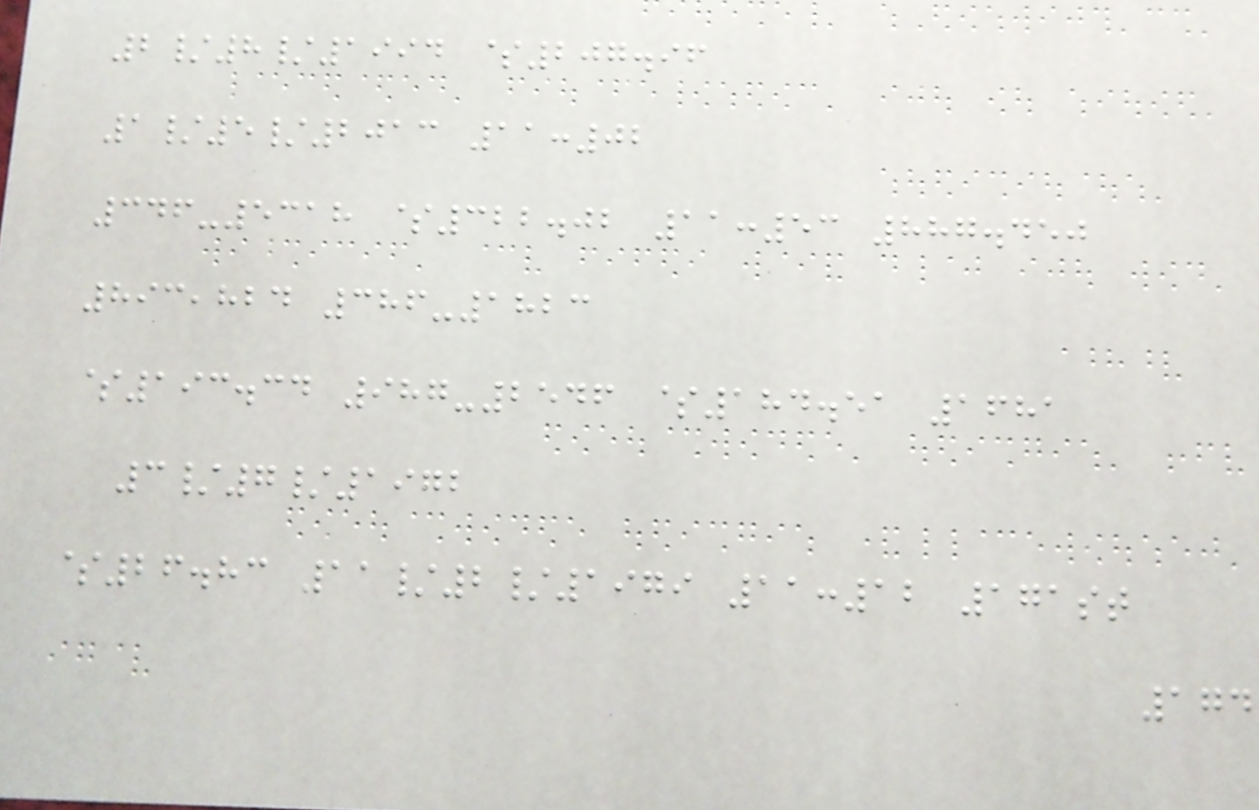2/8/1994 $207.96
1/5/2013 11:02
346-5318 $322.02 11:53 887.450
893,824 386-1823
$193.34 987-2546 $184.51 1681
3/7/1972
$26.83 11/2/1979 11:12 171st
174
